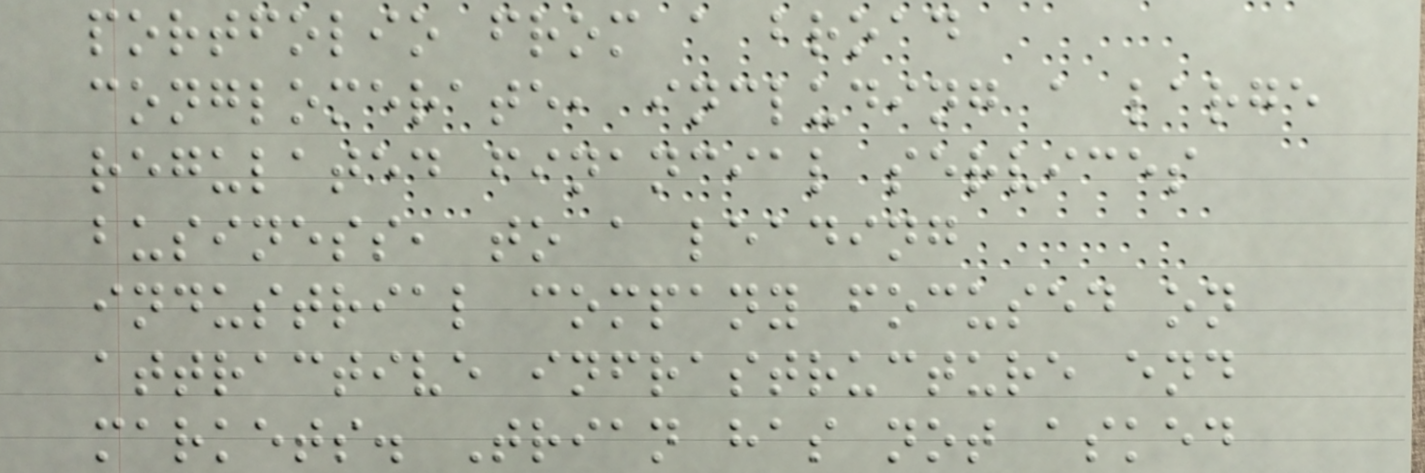portfolio from a broad
conglomerate, including a large
regulated financial services
business, to a leading
industrial company focused on
attractive infrastructure end
markets. Trian has not asked
